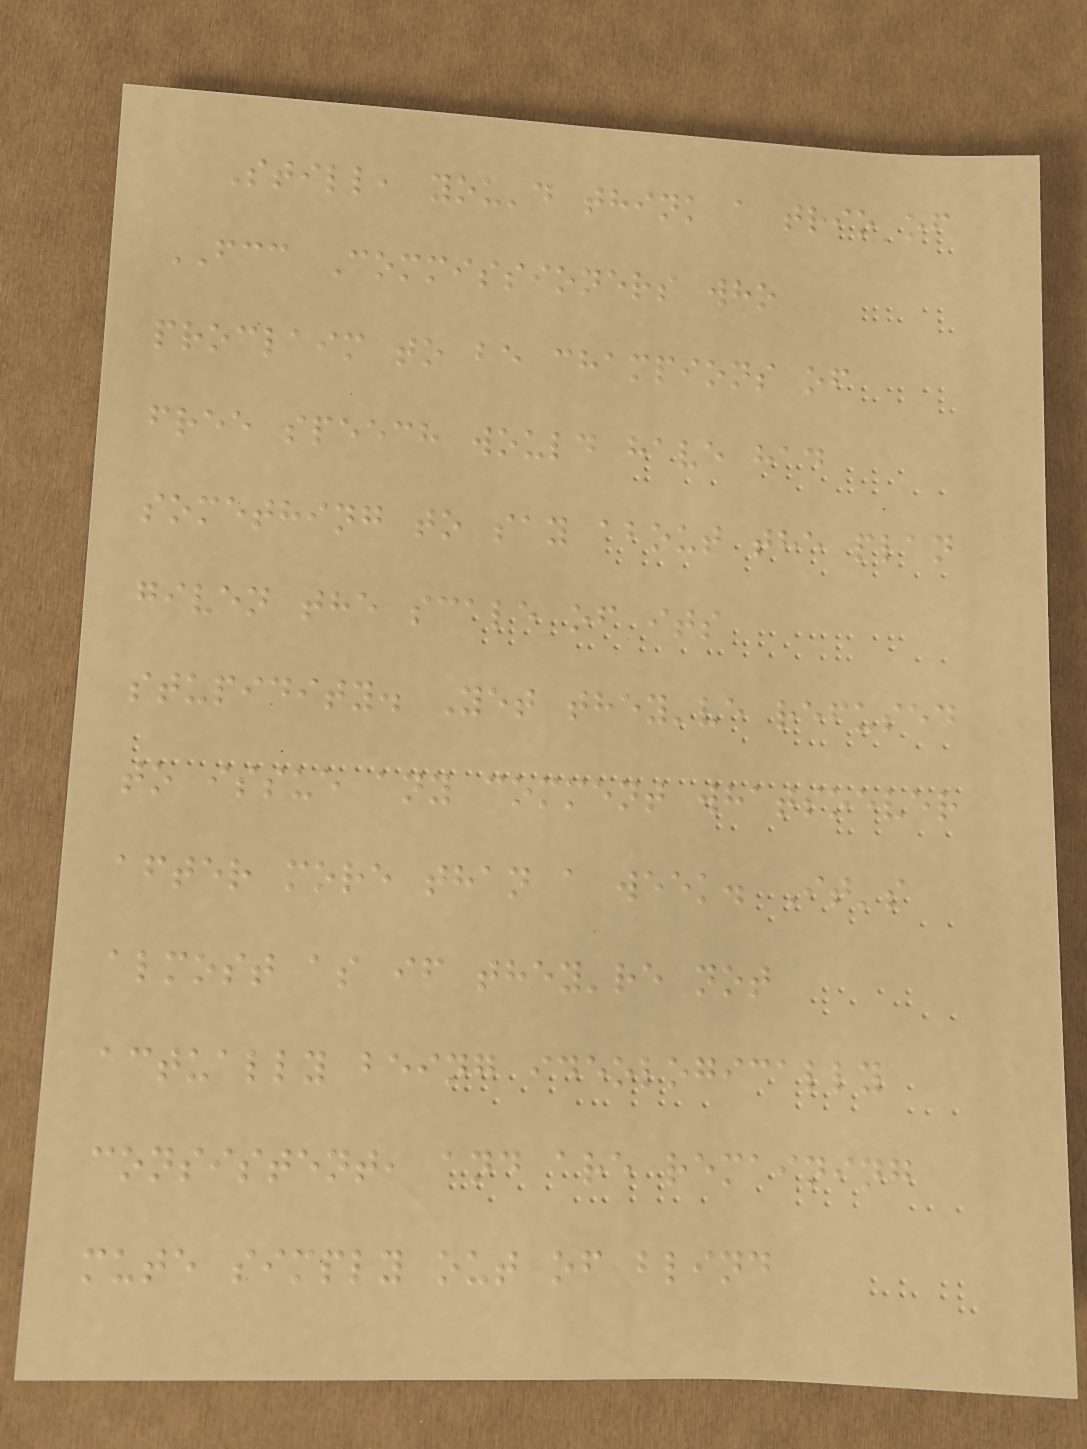Still, you'd think a trio of
FCC Commissioners who
proclaim to be champions of
free speech would have had
something to say about the plan
given the scale of its
stupidity. Yet they've refused
to issue any comment whatsoever
after more than a week. It's
almost as if they're not
actually being ideologically
consistent, and are remaining
mute simply out of blind
